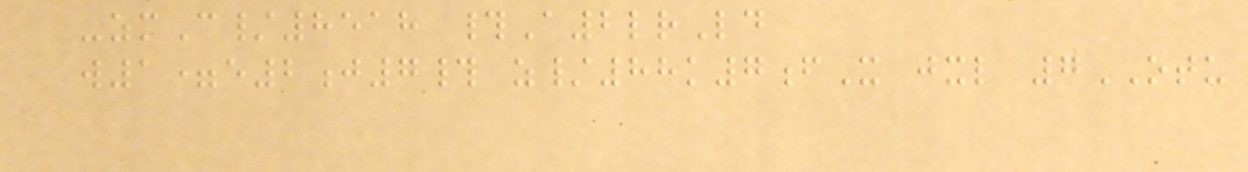-zmC/8518 #A2lrLd
w1=e2j7# z/88k7fX jxl 7OTU
